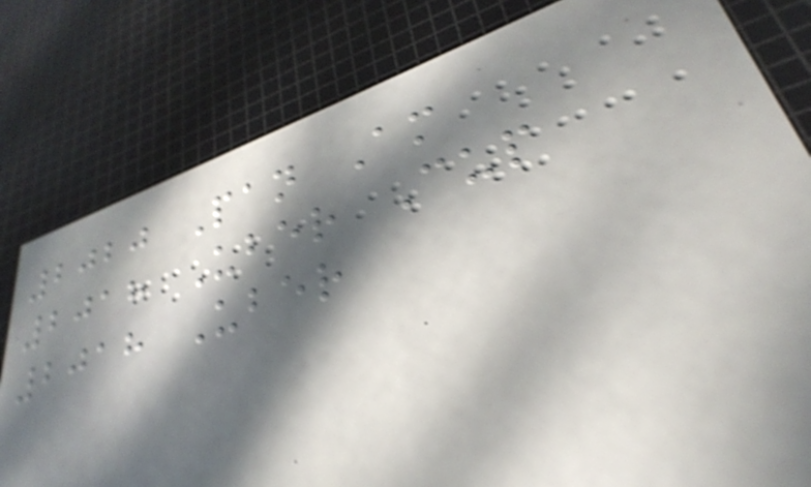2020 Pan Am
2018 Uber Cup
2018 Uber
